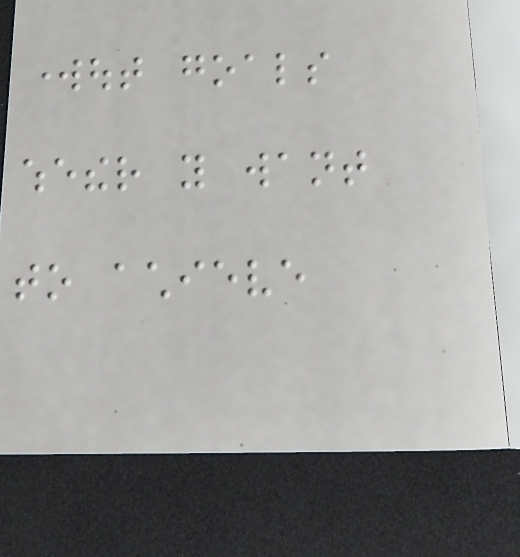workout goals
whether you want
to achieve
